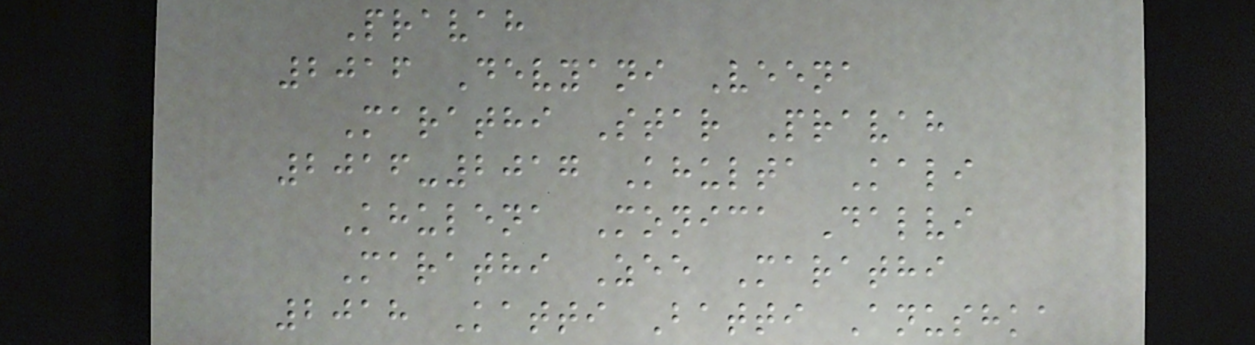Pravah
2016 Devyani Veena
Marathi Star Pravah
2016-2017 Khulta Kali
Khulena Monica Dalvi
Marathi Zee Marathi
2018 Katti Batti Anushka
